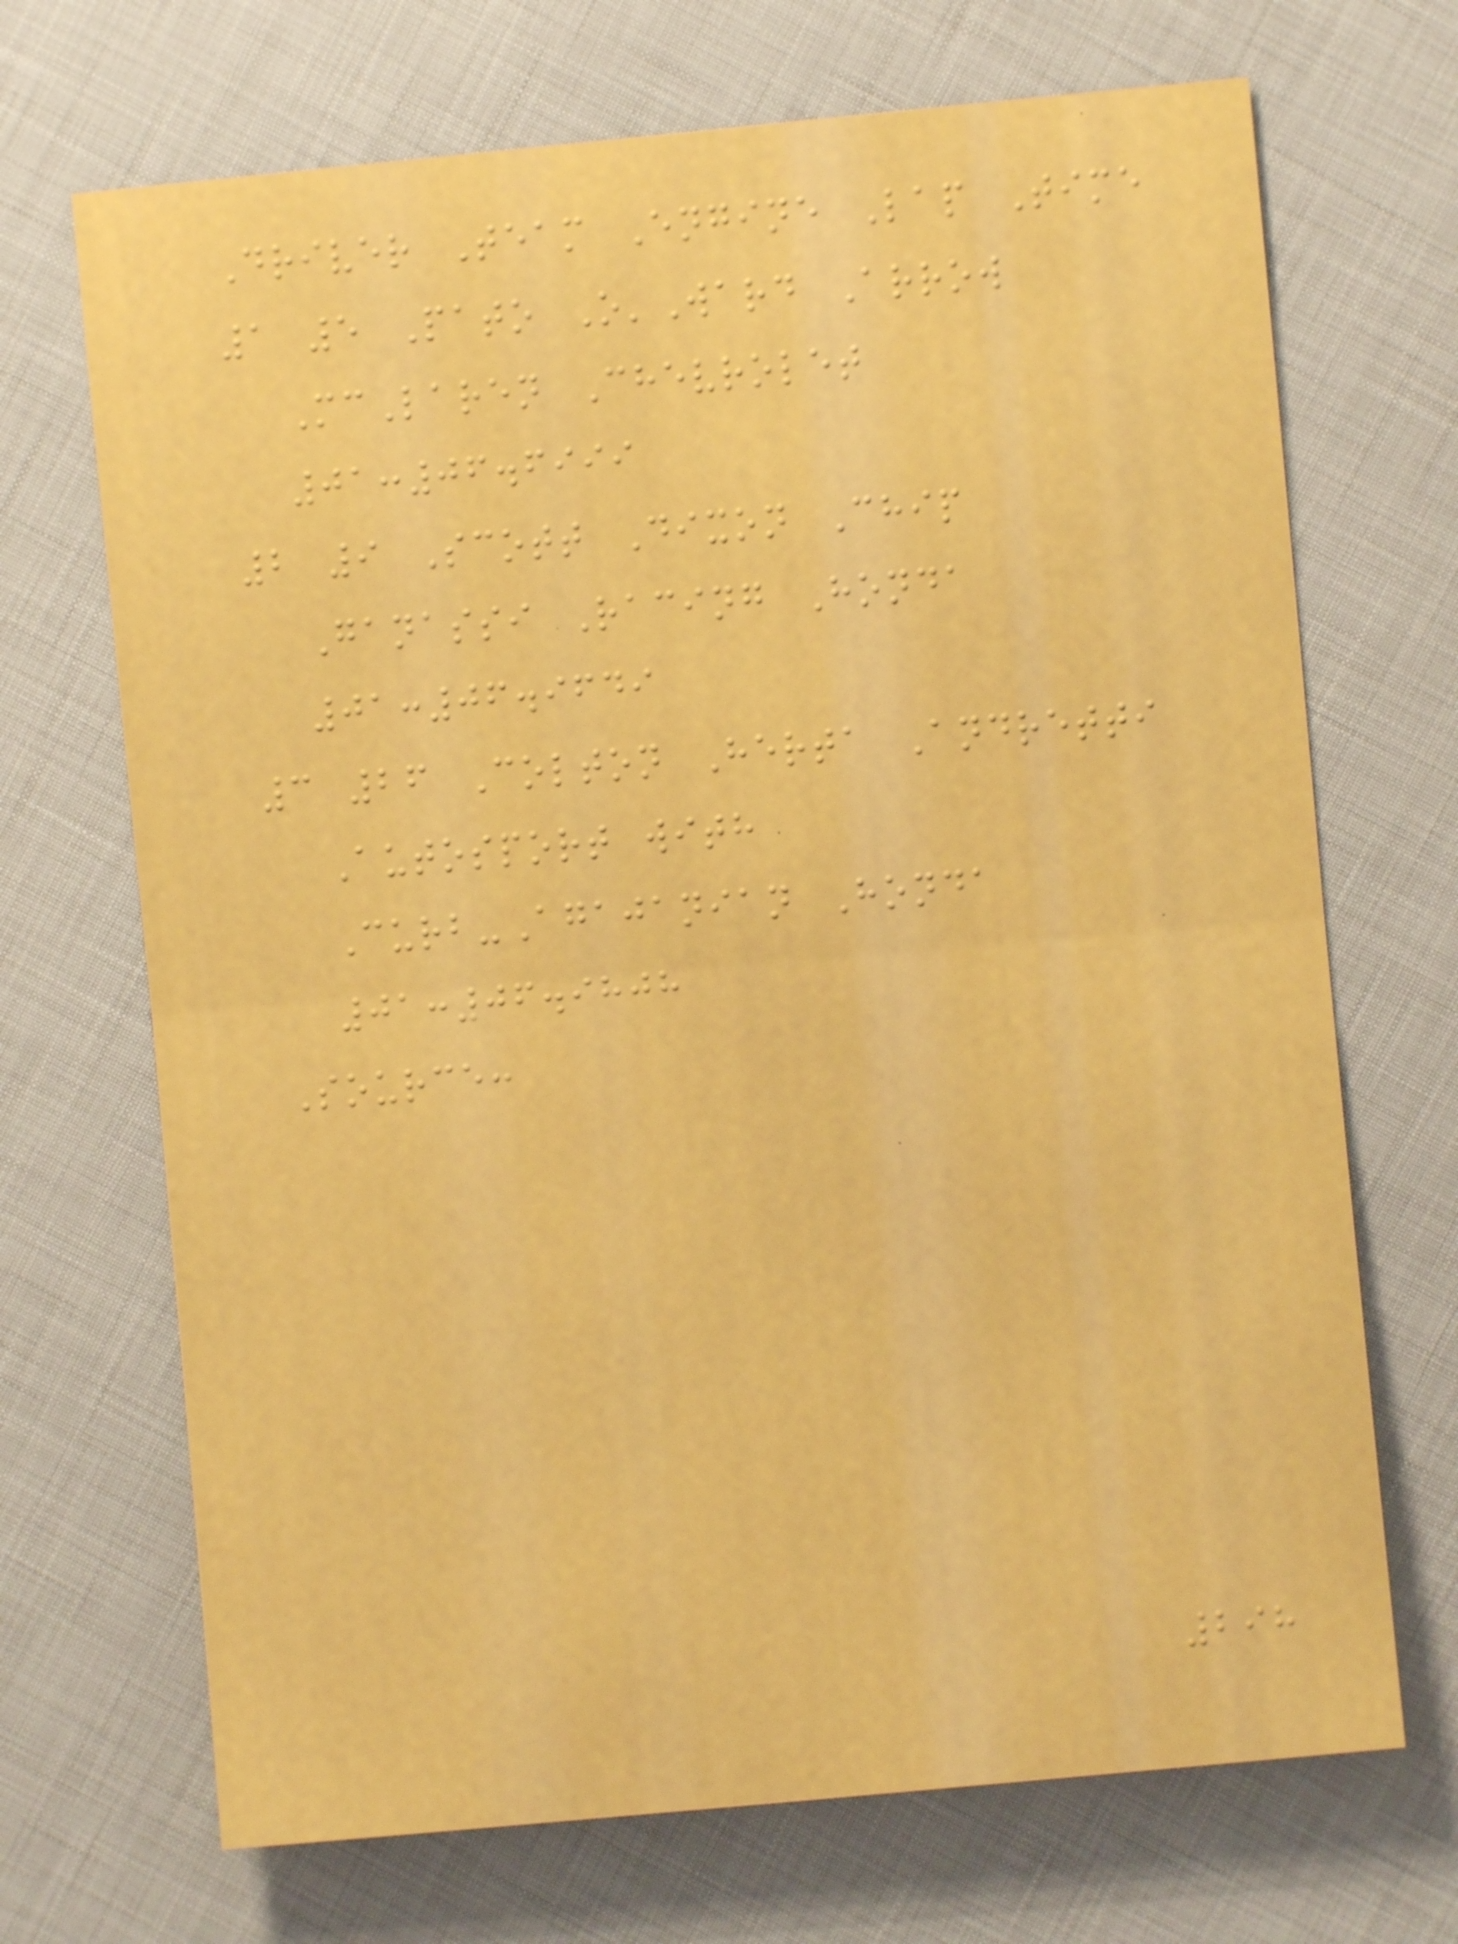Driver Team Engine Lap Time
1 5 Pato O'Ward Arrow
McLaren Chevrolet
01:06.6999
2 9 Scott Dixon Chip
Ganassi Racing Honda
01:06.9649
3 26 Colton Herta Andretti
Autosport with
Curb-Agajanian Honda
01:06.9808
Source:
298
